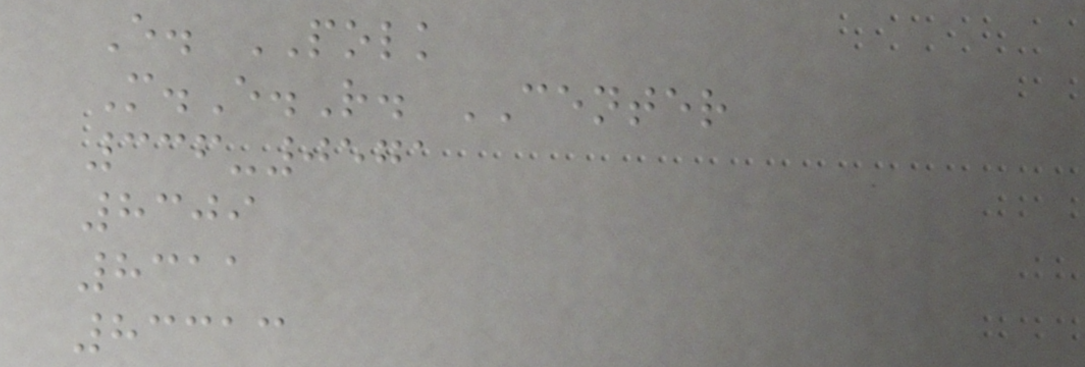E. POLK
M.E.R. CENTER
336-0571
8309
8311
83313
